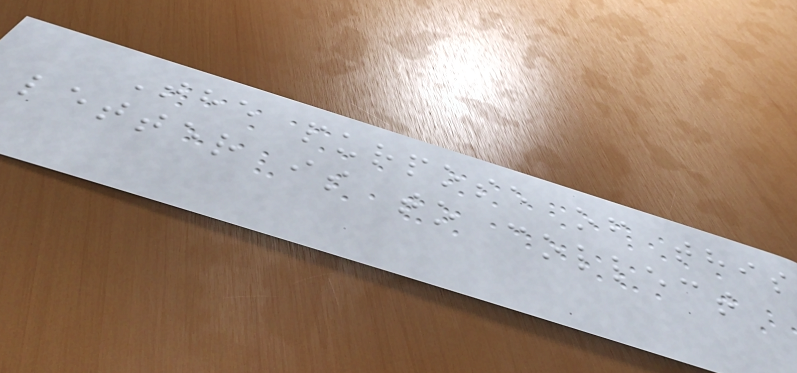The purpose of this
letter is to collect
